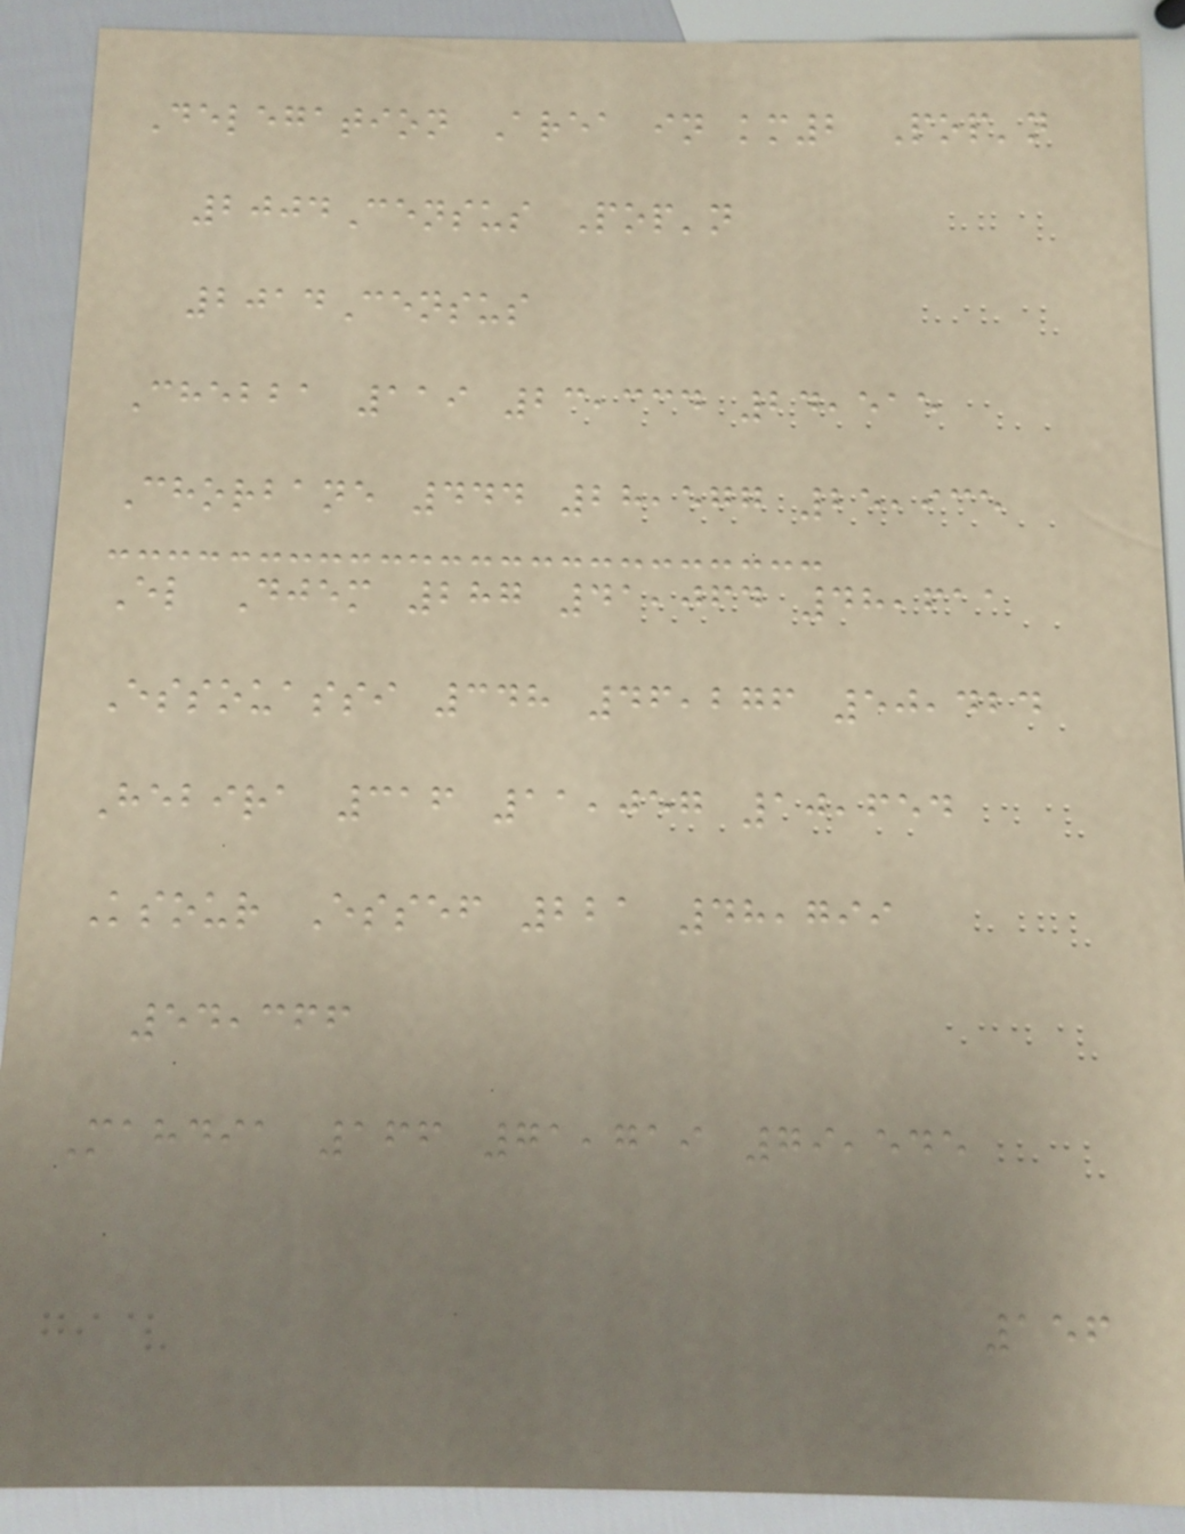Delegation Area in km2 Pop'n
2004Census Pop'n
2014Census
Chebba 119 23,334 24,515
Chorbane 444 28,577 25,935
El Djem 287 41,064 48,611
Essouassi 348 46,276 50,424
Hebira 316 11,057 10,654
Ksour Essef 221 48,799
54,366
Mahdia 166 71,719 79,545
156
